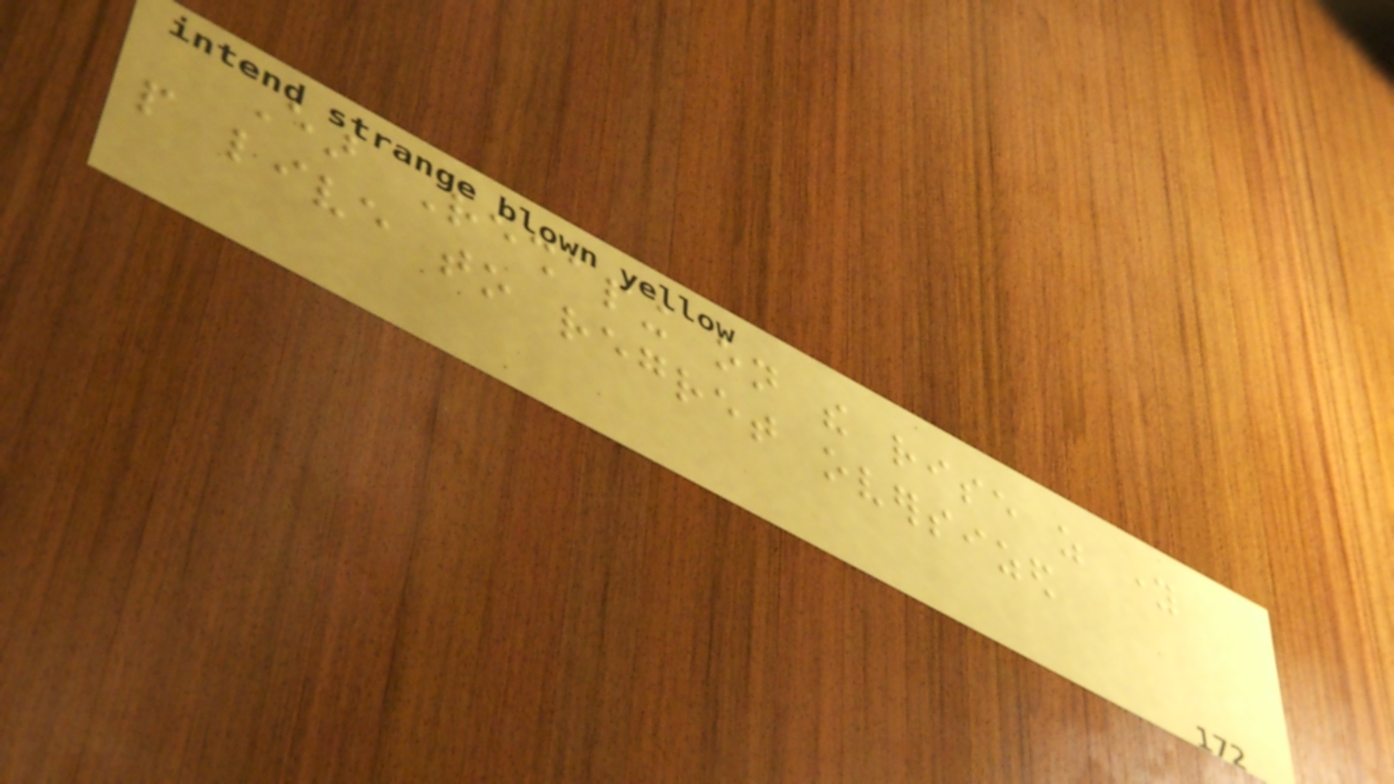Ear Reshaping on the rise as young
people live to regret oversized
